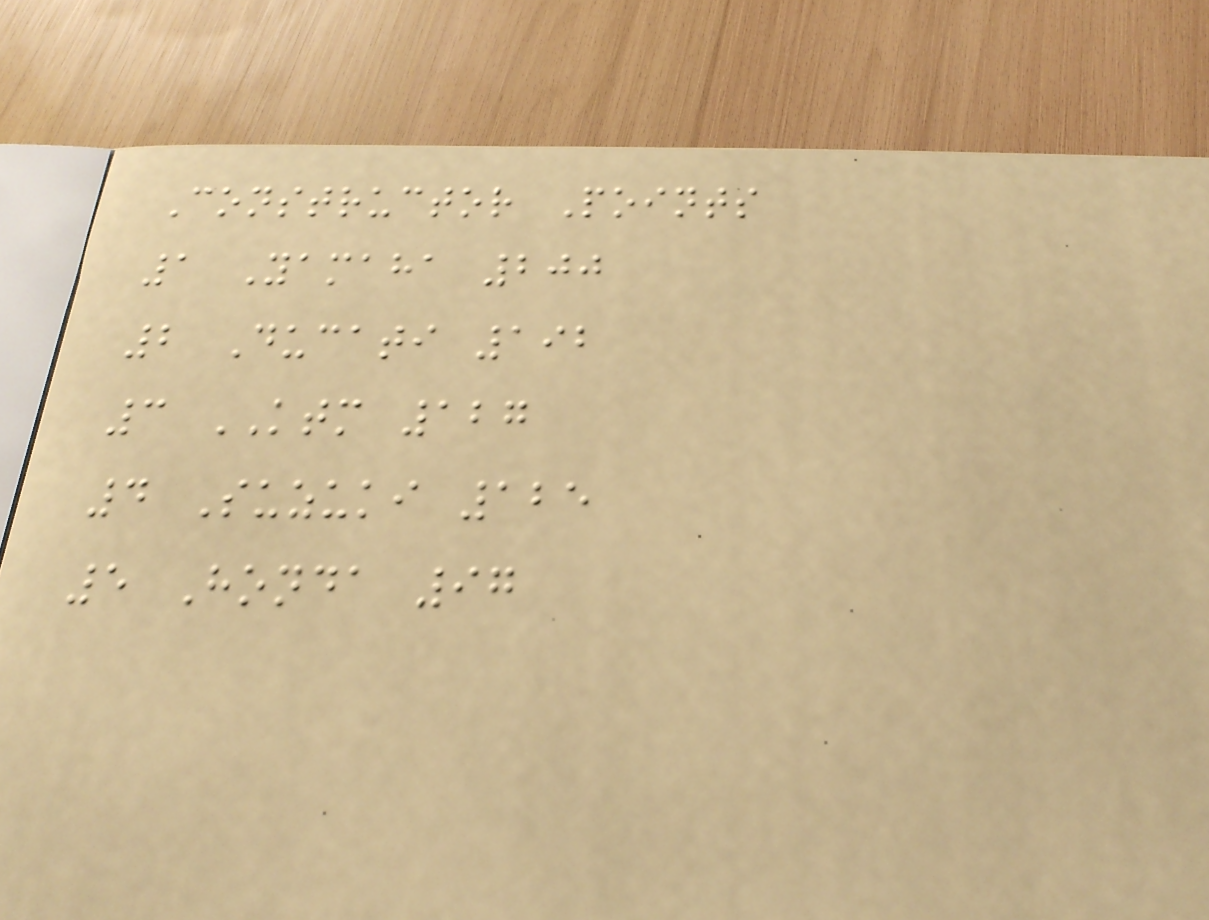Constructor Points
1 Yamaha 200
2 Ducati 192
3 KTM 127
4 Suzuki 125
5 Honda 97
